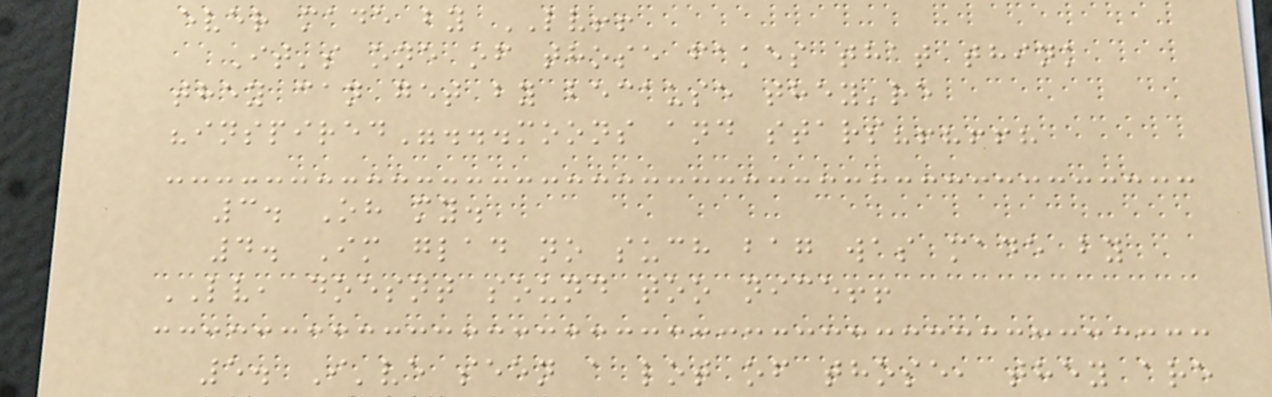ever made by LV!!
It's one of those fakes that think
they can get by because they're
"inspired"...moons and stars?!?!!?
3. Oh my.
4. Im glad no such bag was made by
LV, doesnt sound too nice!!
5. I've seen a lot of those, they are
